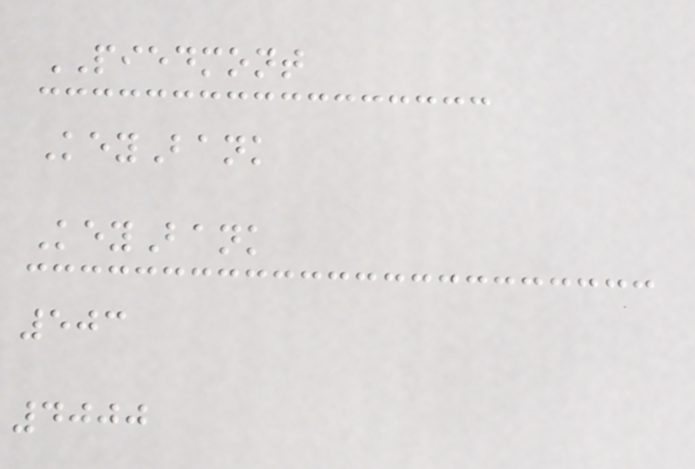PIEDMONT
KeyBank
KeyBank
503
4000
